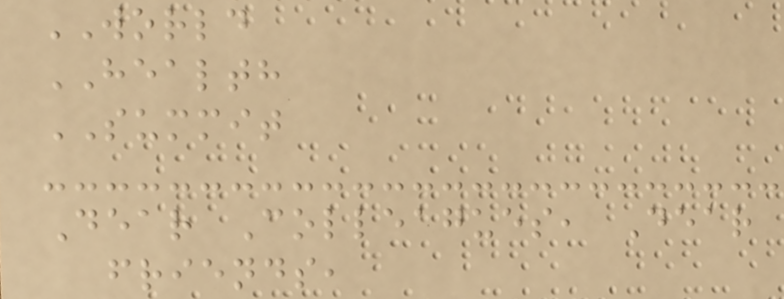WORLD
HEALTH
SUMMIT
Dear Colleagues, Dear
friends,
